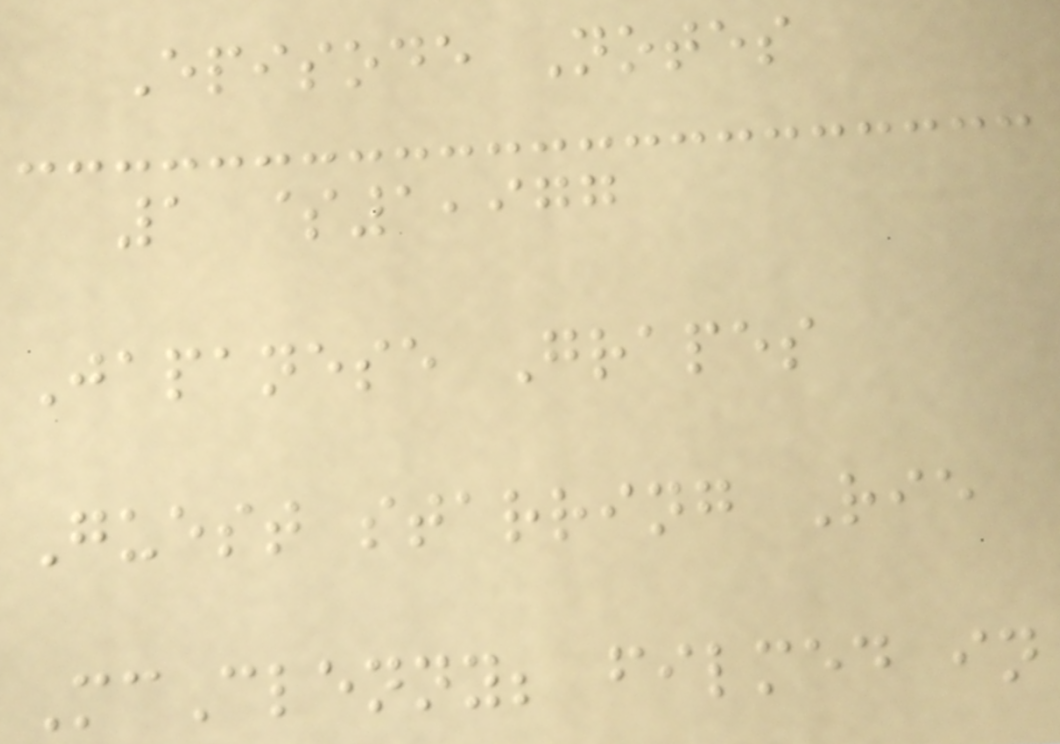Episode Notes
1 $1,977
Japanese Grapes
Guest starring Rie
McClenny; filmed in
